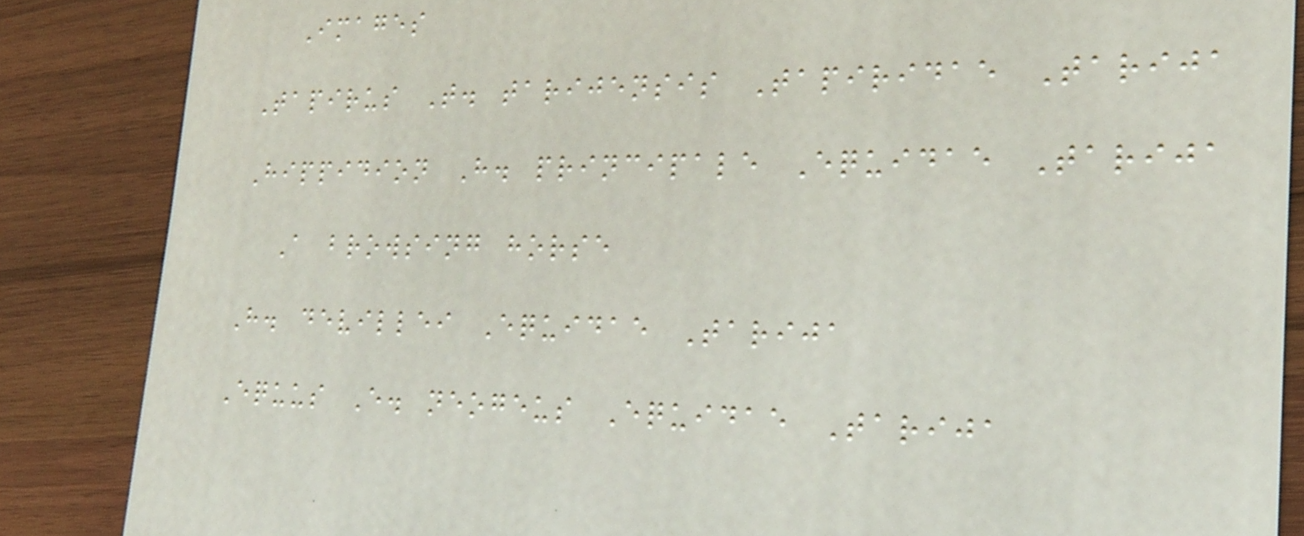Images
Tapirus T. tarijensis Tapiridae Tarija
Hippidion H. principale Equidae Tarija
A browsing horse
H. devillei Equidae Tarija
Equus E. neogeus Equidae Tarija
